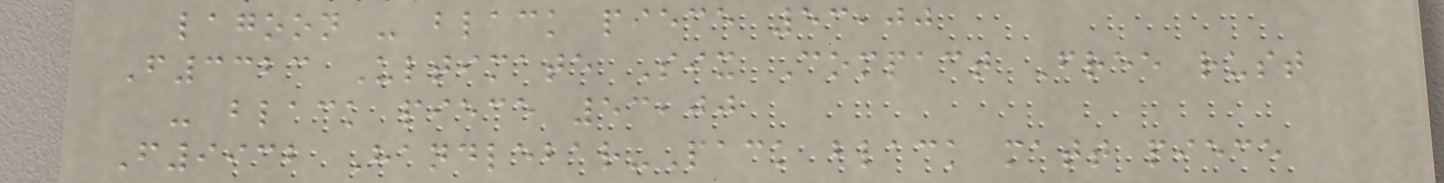lagoon - black piece 53,00
F3323 Ultimate Six Compact Free rust
- black piece 53,00
F9932 Handlebar-Pack black matt piece
